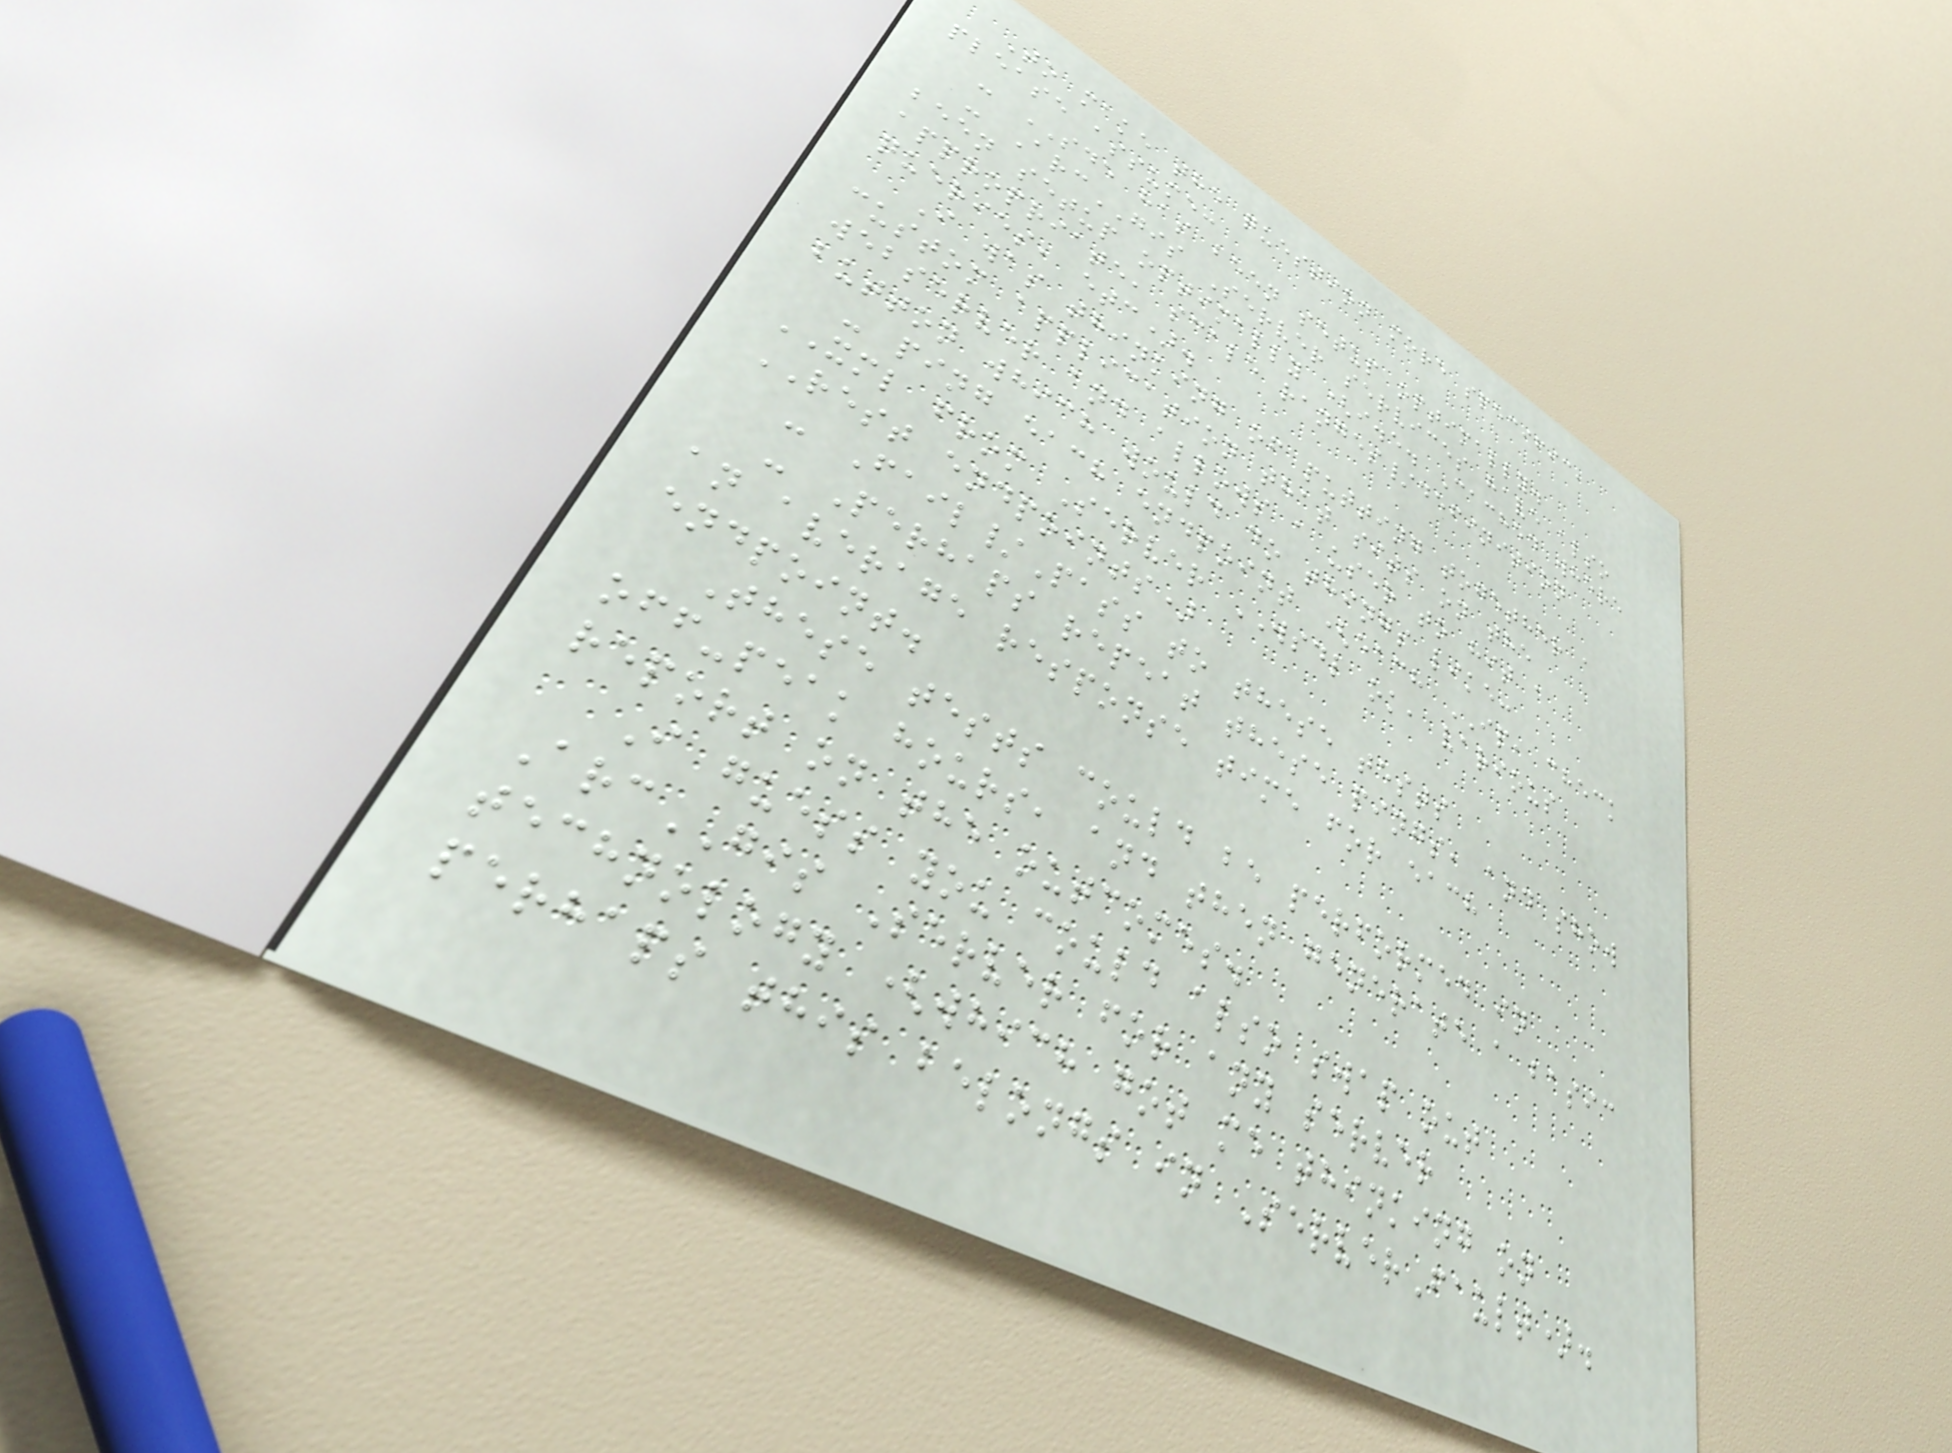To make the question more specific,
please assume:
- SDE has been setup optimally.
- ArcGIS Server services have also
been setup optimally (i.e. Cached where
appropriate, scale ranges/definition
queries, etc).
I was thinking of putting together a
custom application that sits on the
webserver and allows a user to hit a
button which would do things like:
- ping each endpoint (each IP, check
XML from Server WSDL ok, various
REST endpoints)
- Fail/Pass to these tests
- Perhaps repeat these pings, and show
an average response time for each
endpoint.
These tests could be performed in
off-peak hours, and then generate a basic
report on the outcomes.
I guess you could also swap out
ArcGIS Server for any server
technology (which got me thinking on
perhaps this belongs in ServerFault).
